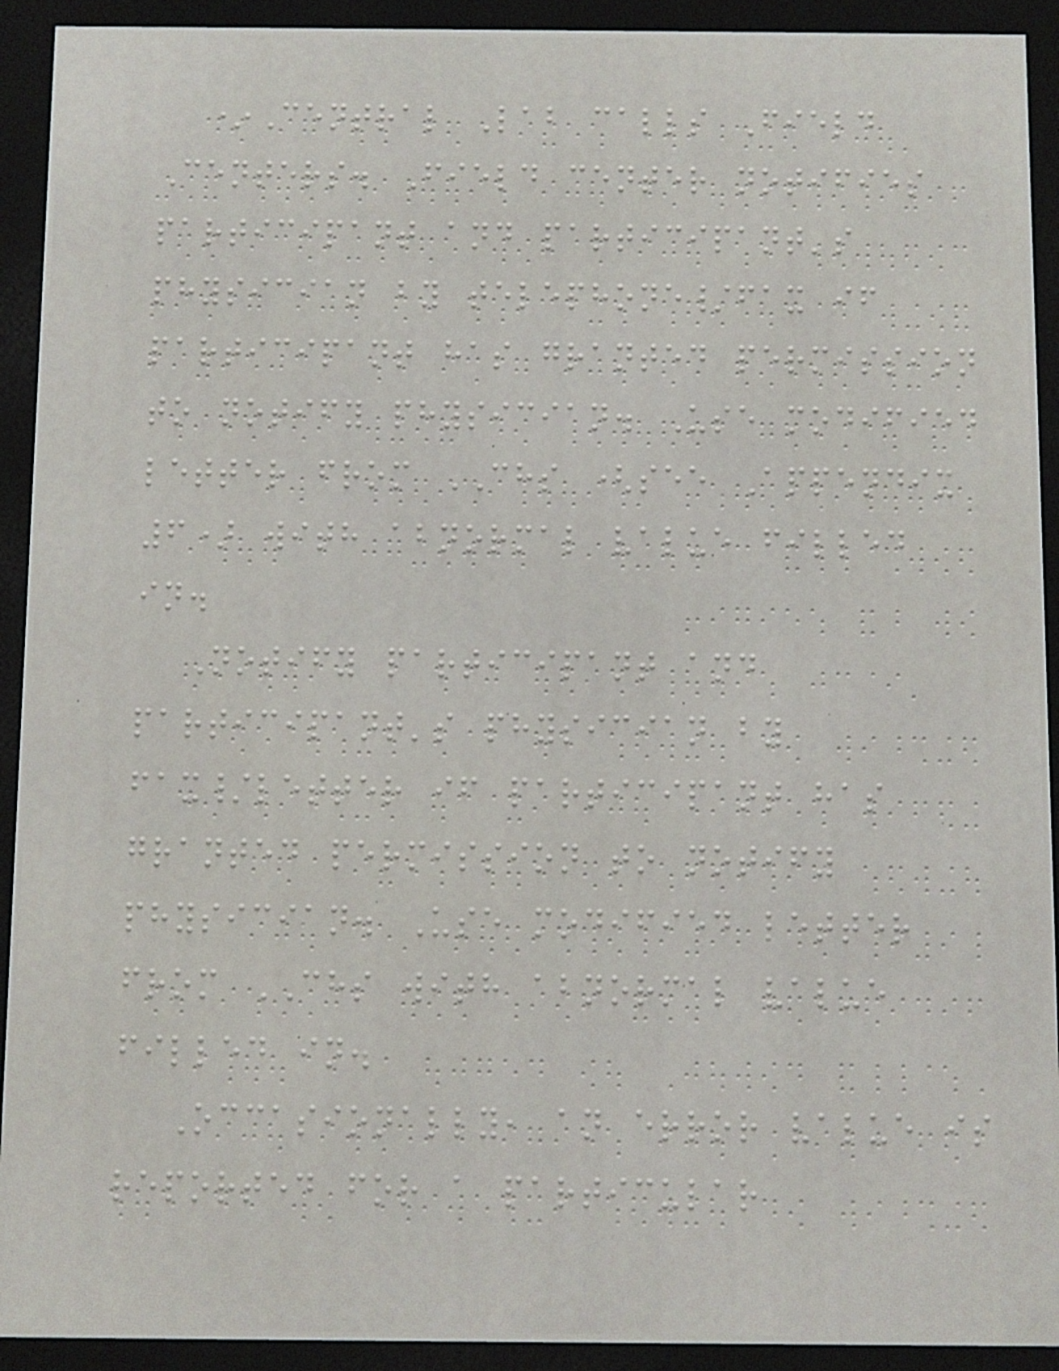*Central Lab calls Field
Centers. Field center notifies
participant and participant's
physician by telephone/fax if
participant has granted permission
to notify physician. Use modified
letter from CHS (see Appendix
6) with abnormal value filled
in.
Notify participant and
participant's physician by
fax/letter if participant has
granted permission to notify
physician. Use modified letter
from CHS with abnormal value
filled in.
Occasionally, an error value is
reported for a particular
